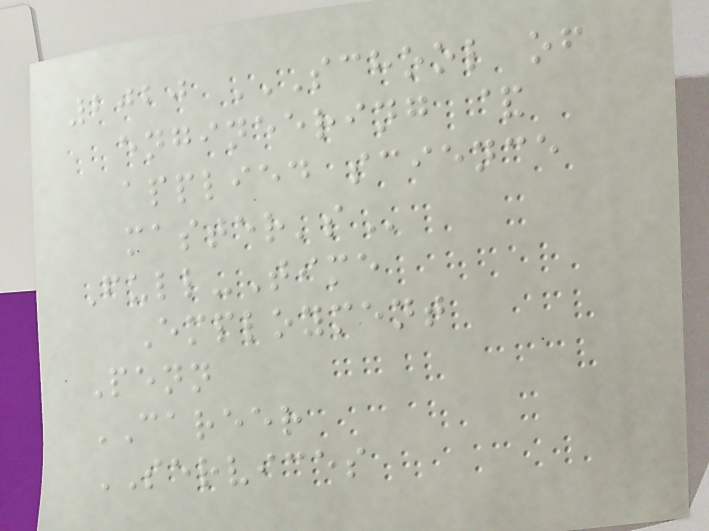2020 SCHOOL OF
ENGINEERING &
APPLIED SCIENCE
MASTER'S
Full-Time
Employment
Penn
CAREER
SERVICES
